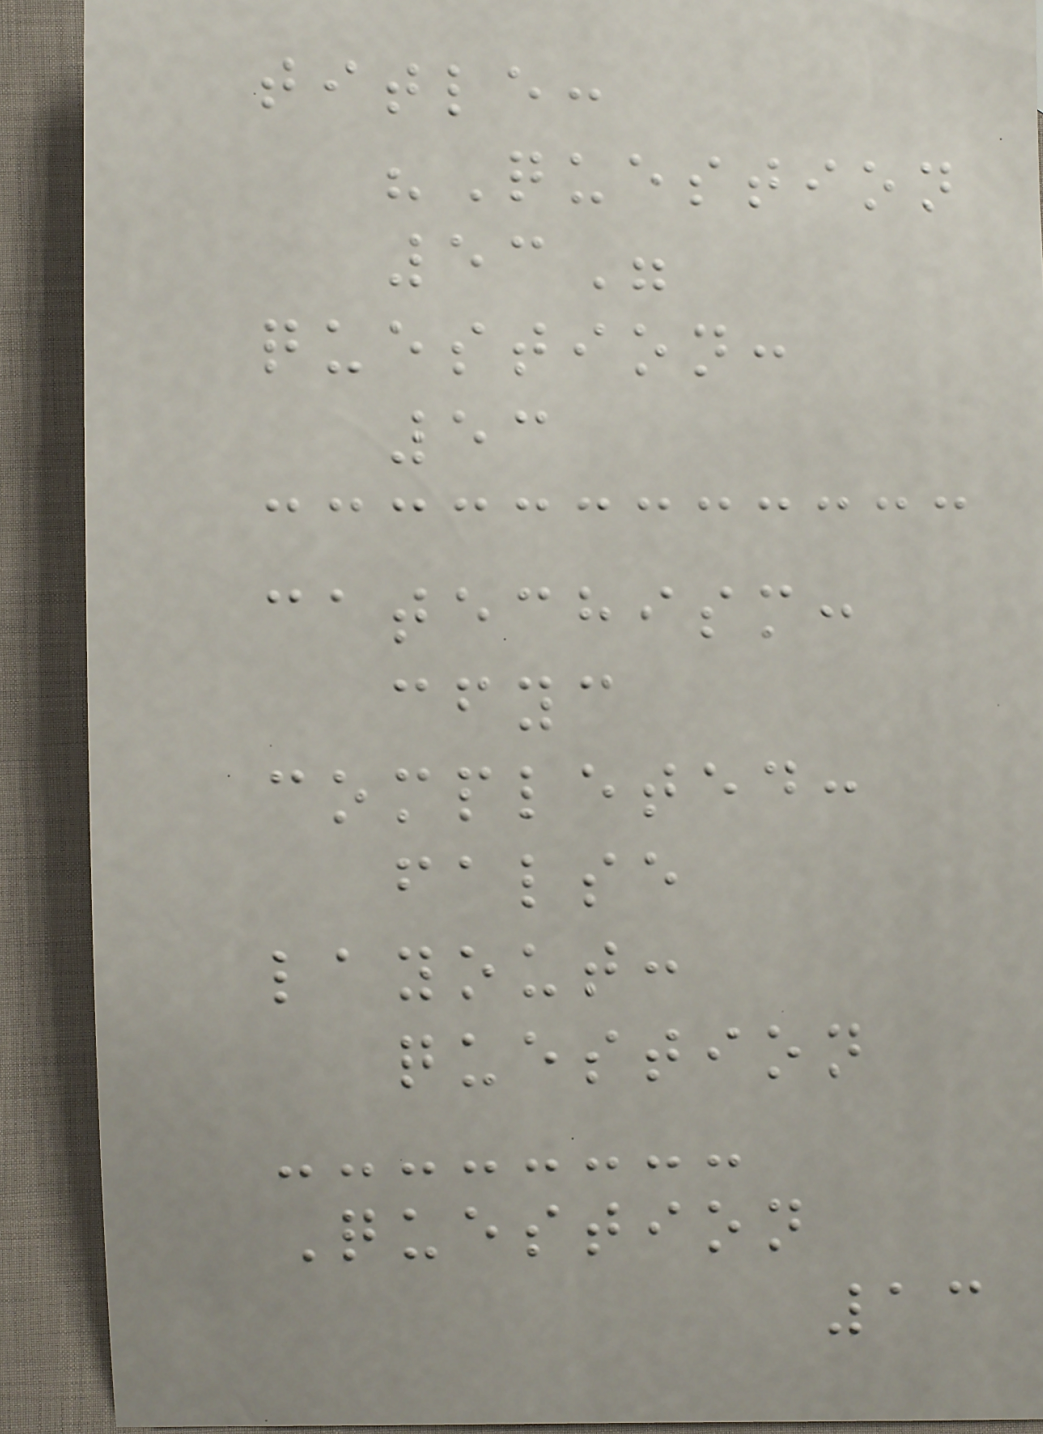title:
"Question
53"
question:
53
catechism:
cfyc
completed:
false
layout:
question
Question
13
